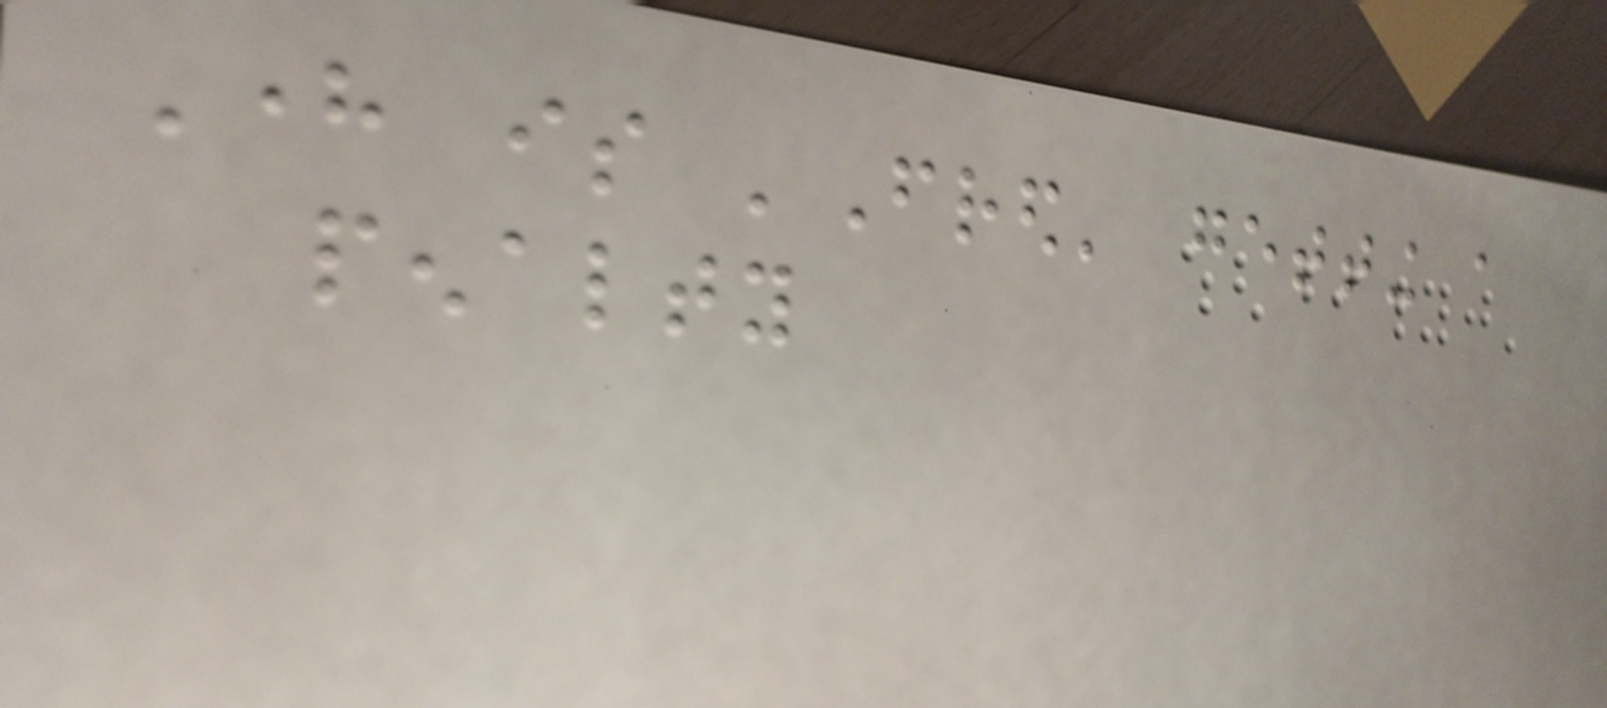Here is 'Fred' getting a
penalty
